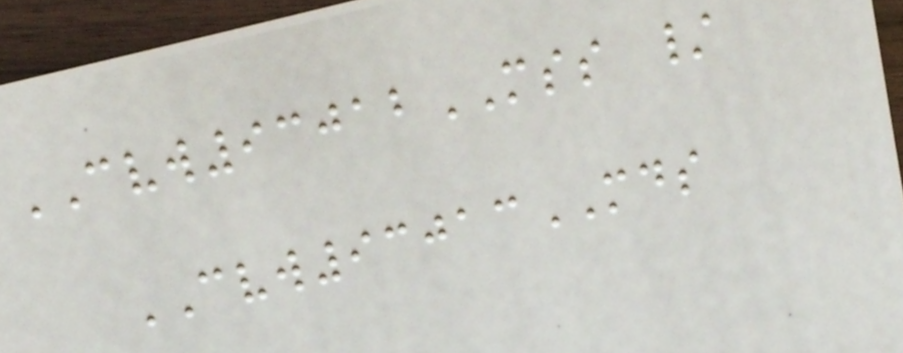CVW93012MSS /
CVW93013MDS
